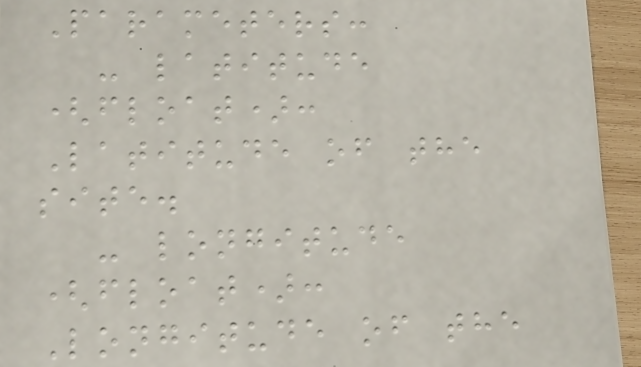Parameters:
- latitude
(float):
Latitude of the
site.
- longitude
(float):
Longitude of the
